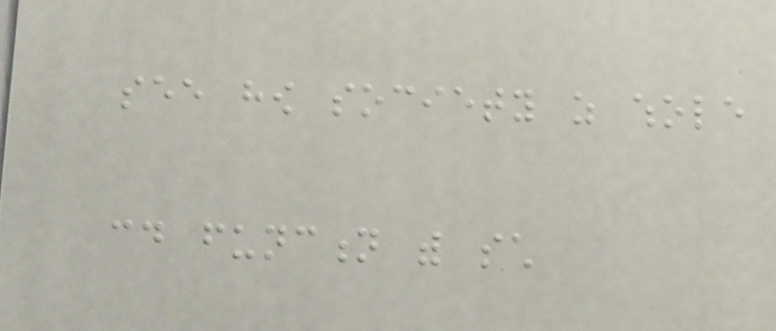see how society as whole
could function with such
